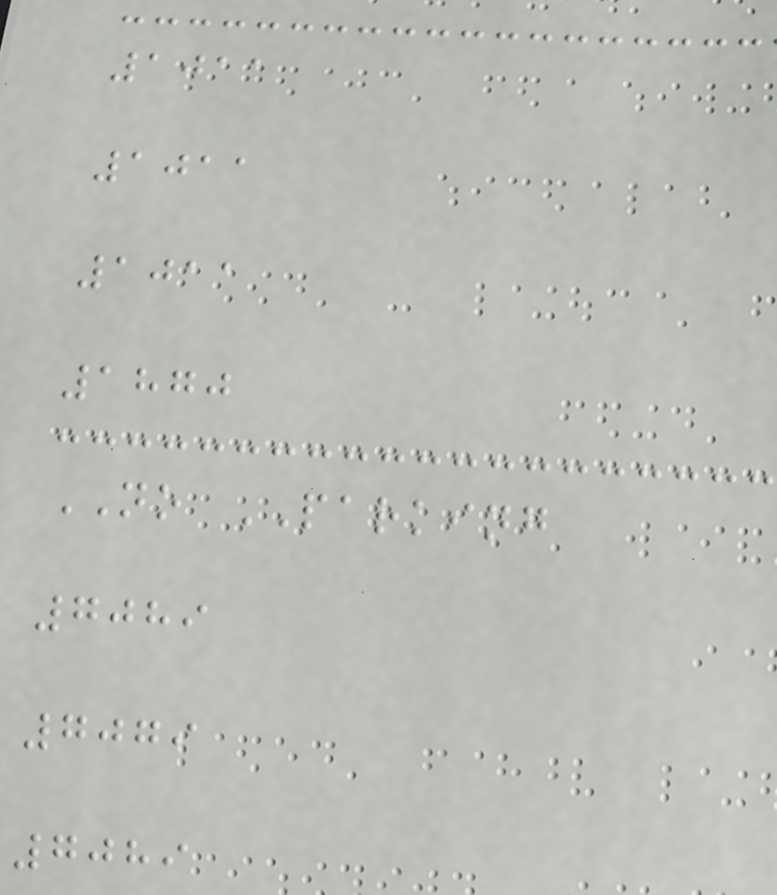1011
1011
1011
1870
NO PARKING
7089
7079
7089
